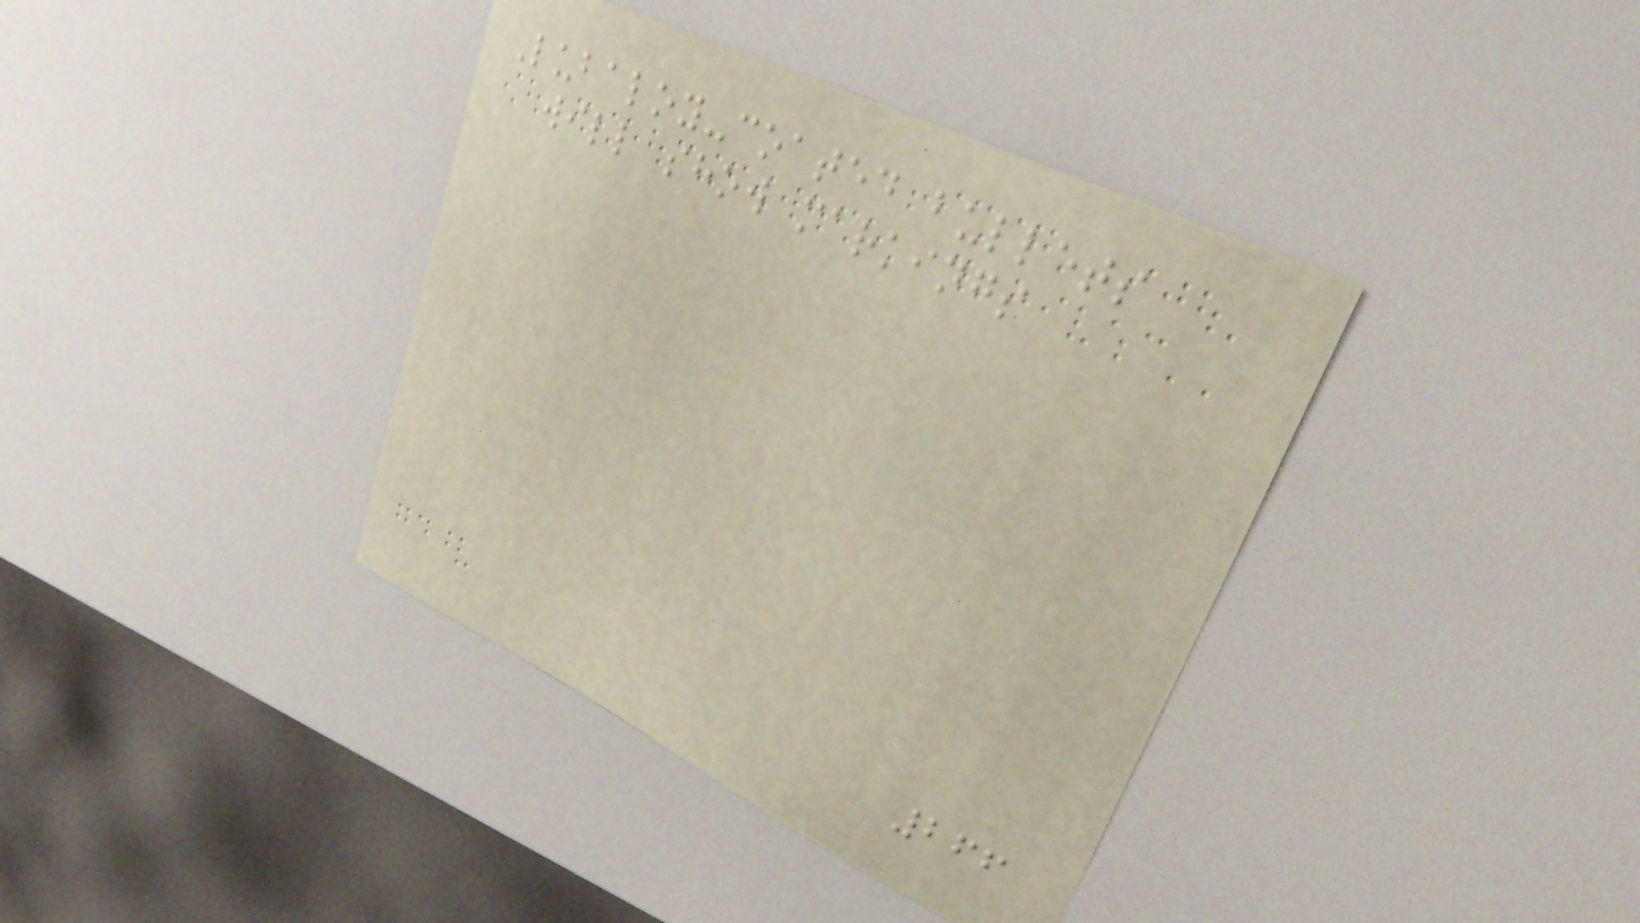Lubaloy-coated bullets
will show markings
266
